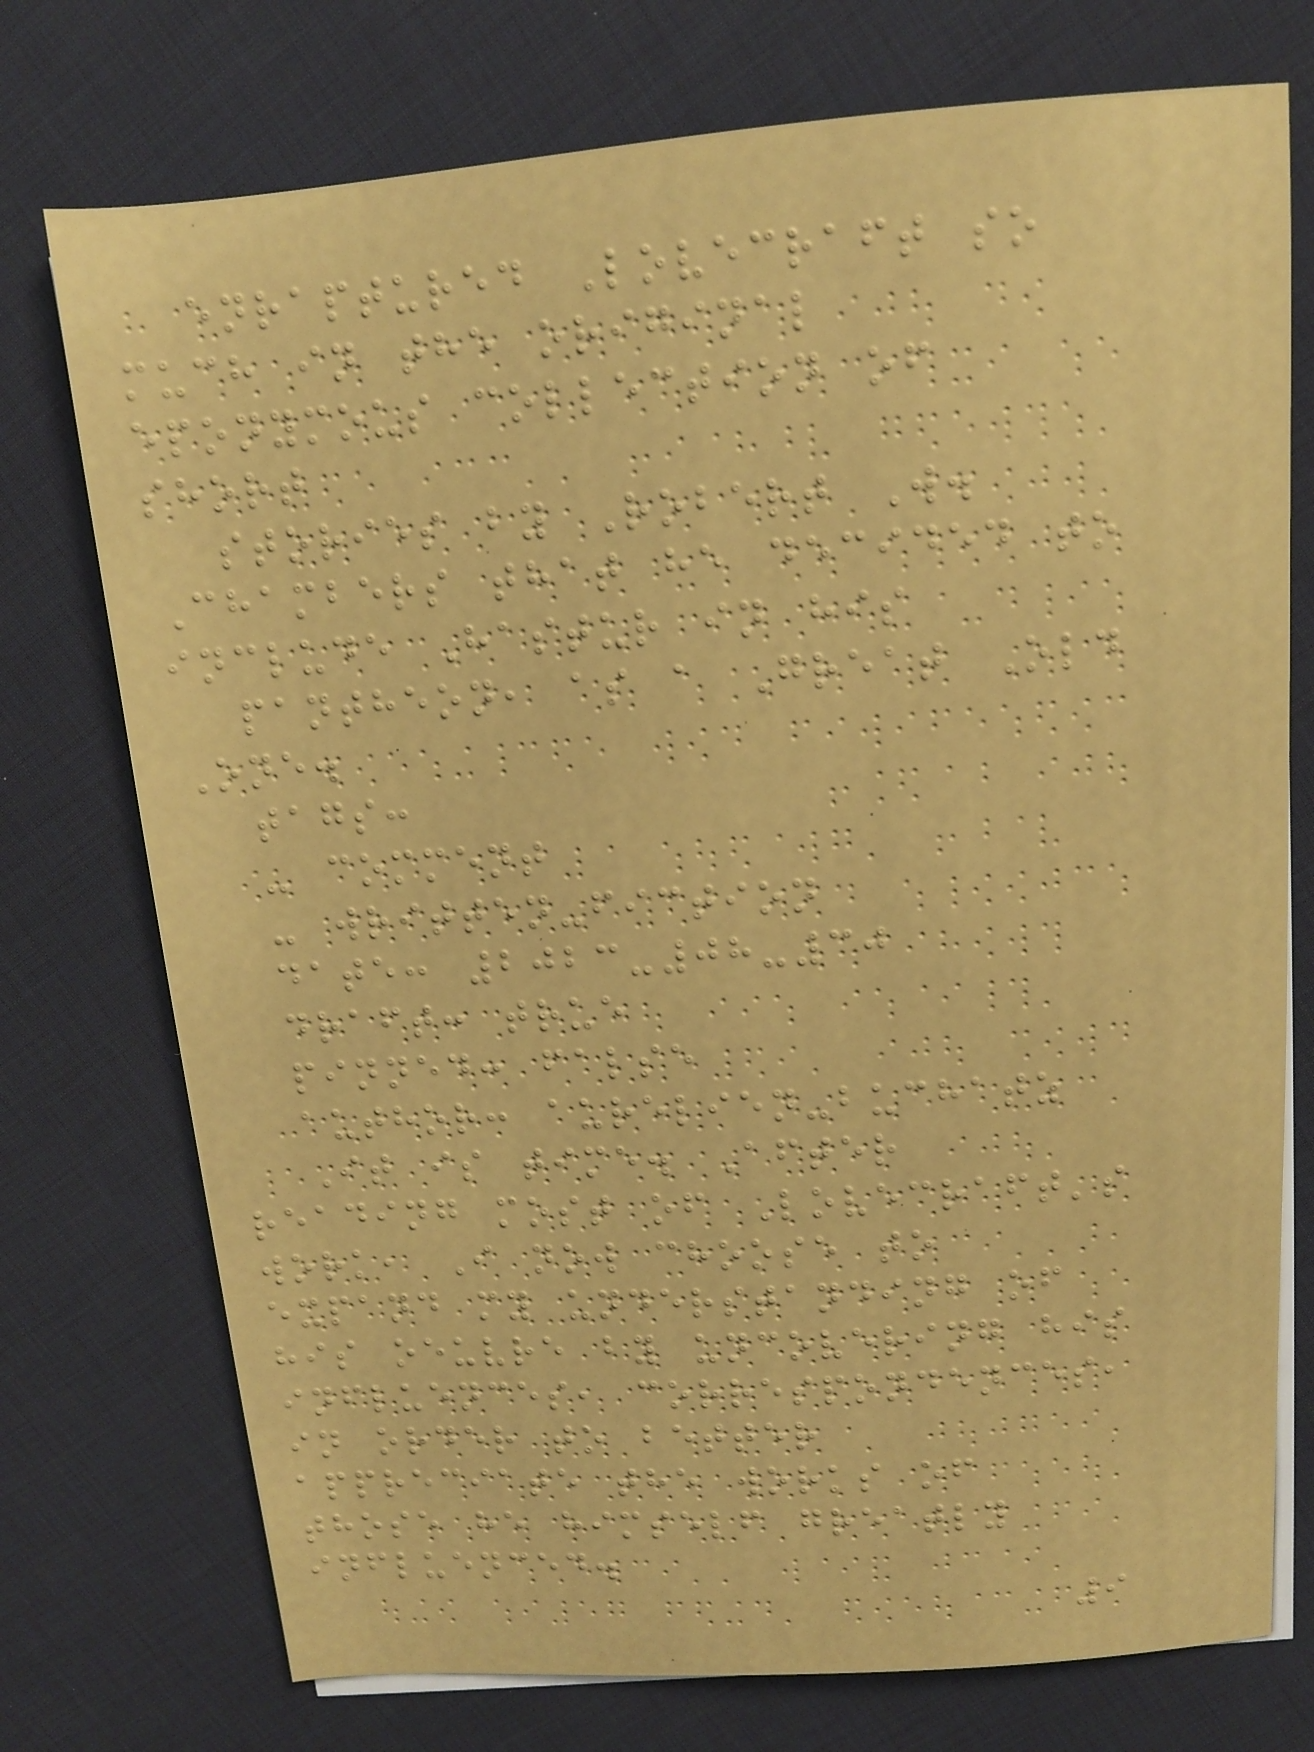enraptured Lovecraft so
much in the original
eponymous collection of
short
stories by Robert W.
Chambers that he decided to
include Hastur in his
pantheon, as a Great Old
One.
tags:
- comment
- written-fiction
date: 2023-08-30
draft: true
pinned: false
author: aurelien-buchatz
It is time. After
reading most of Lovecraft's
work, I now choose to
expand my understanding of
his oeuvre by uncovering his
influences, correspondences,
in order to better
appreciate the works of
those he himself greatly
influenced.
9
